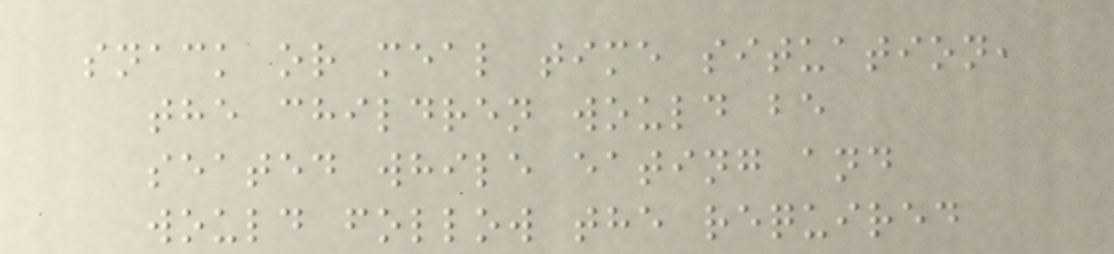snack or meal time situation,
the children would be
seated while eating and
would follow the required
